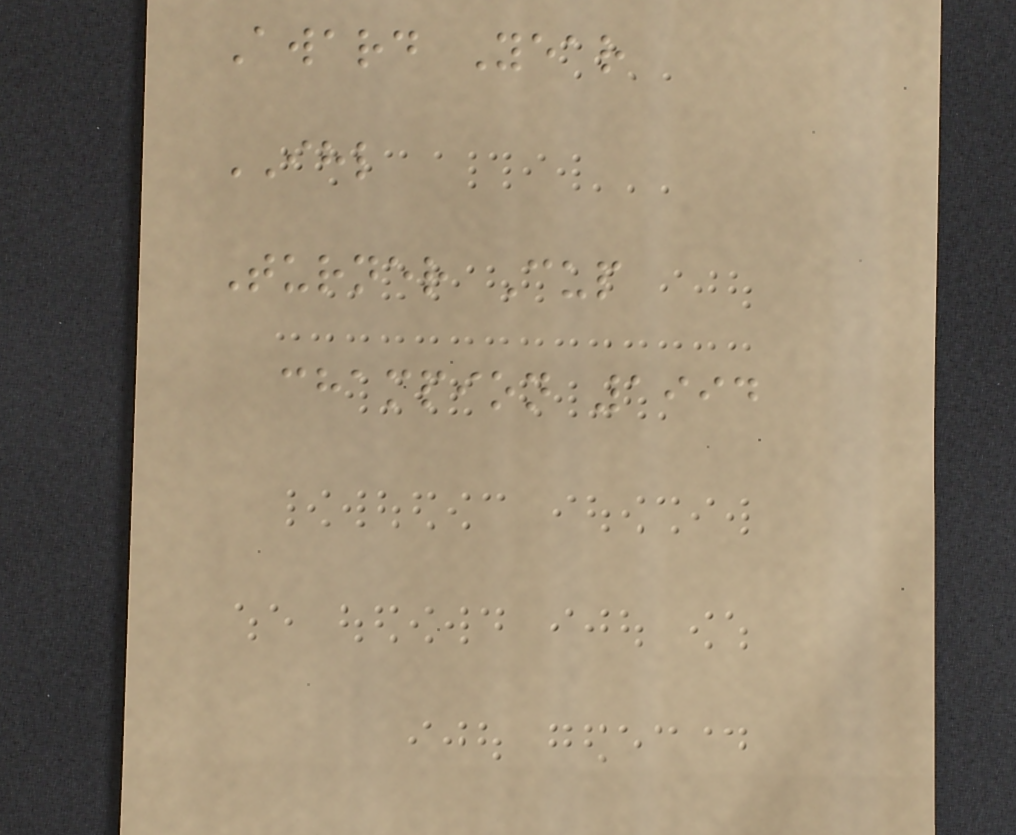Award Year
IHL
Turner Cup
champion 1994
